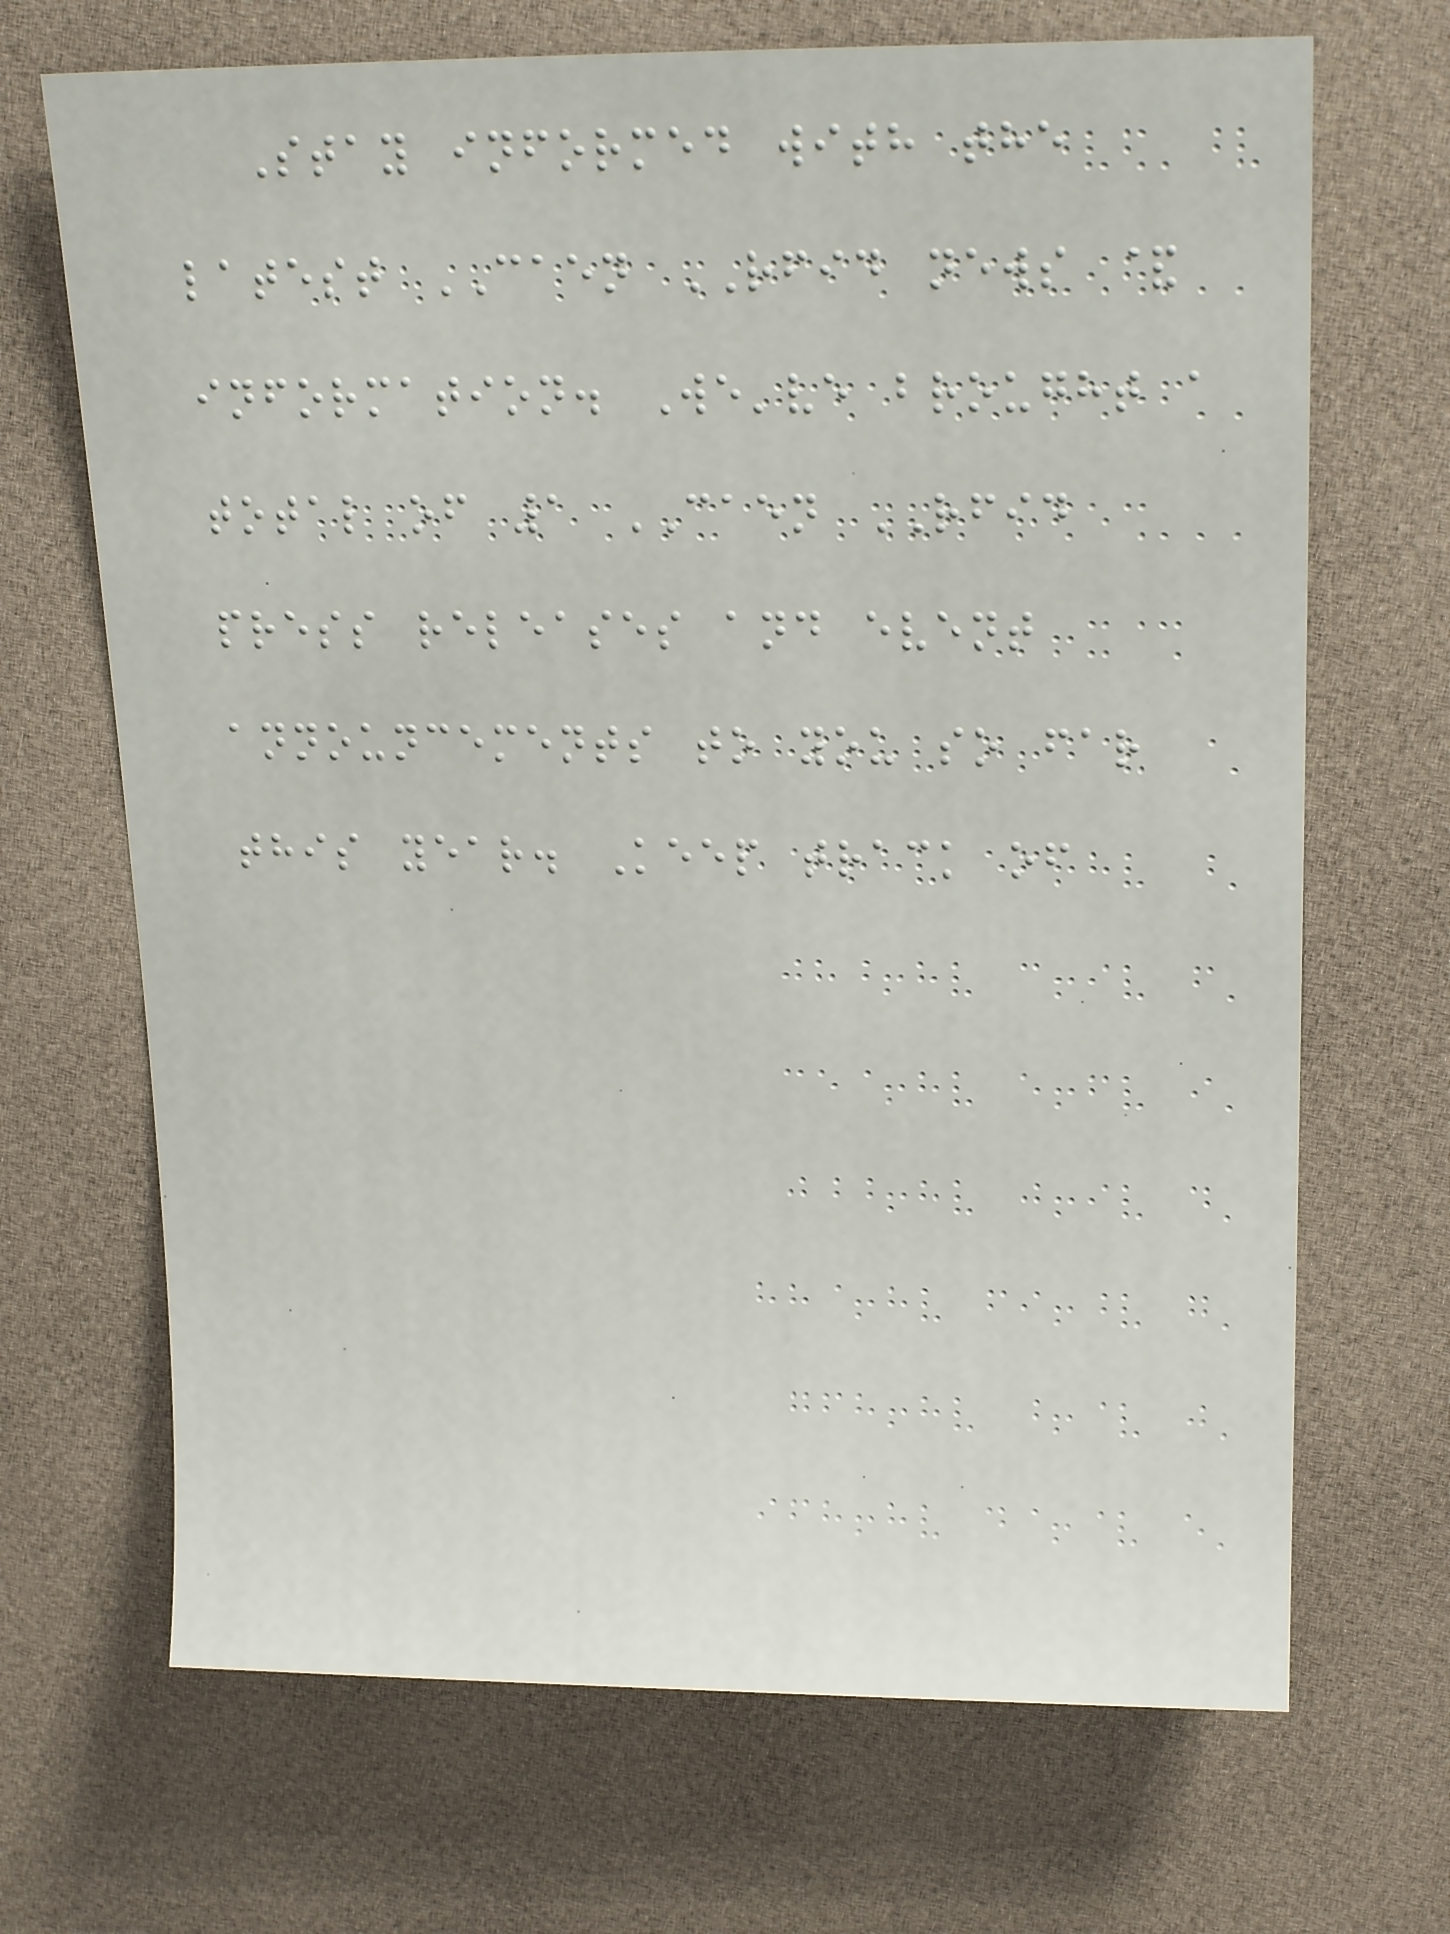Stay informed with the
latest CAEN RFID news &
information. We've brought a
total of 1 CAEN RFID
press releases and event
announcements to you so far
this year. Keep track of
